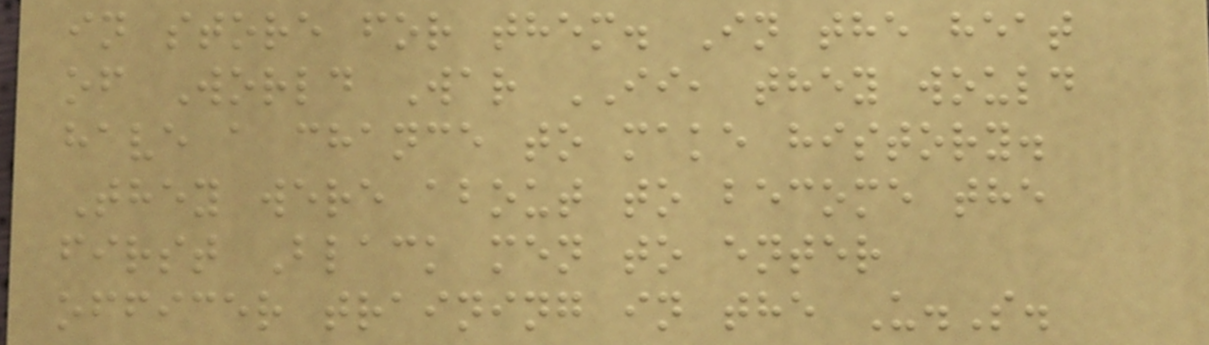in store for them. In the heat
of World War II, they would
have a chance to make history.
They were about to become the
first Black men to enter
officer training in the U.S.
